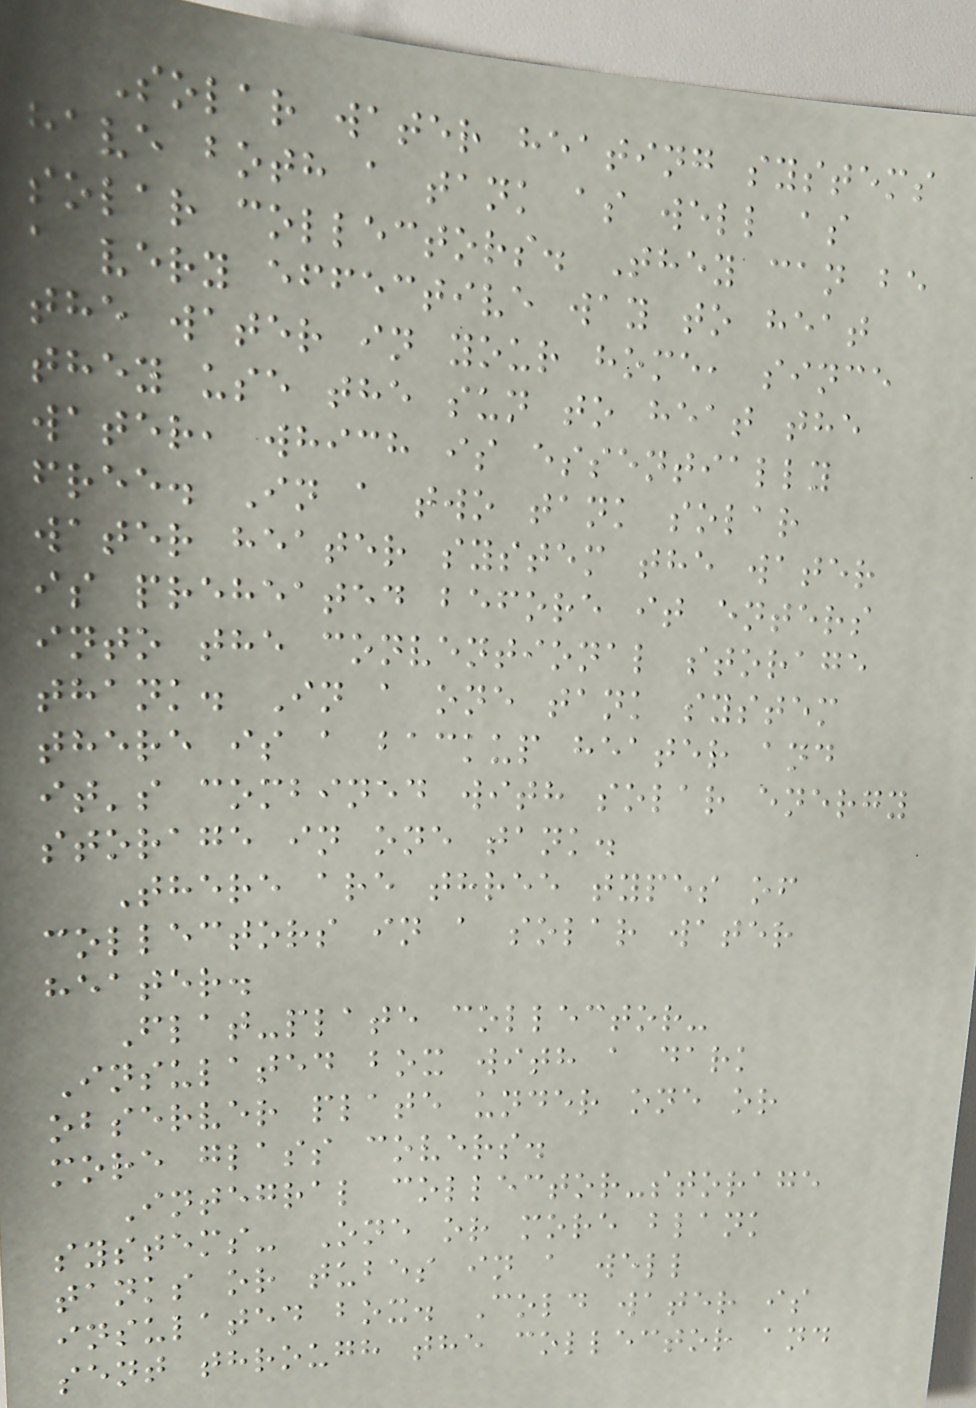Solar water heating systems
have both a tank as well as
solar collectors. They can be
a very effective way to heat
the water in your home, since
they use the sun to heat the
water, which is essentially
free. In a two tank solar
water heater system the water
is preheated before it enters
into the conventional storage
thank. In a one tank system
there is a backup heater and
it's combined with solar energy
storage in one tank.
There are three types of
collectors in a solar water
heater.
Flat-plate collector-
Insulated box with a dark
observer plate under one or
more glass covers.
Integral collector-storage
systems- One or more blank
tanks or tubes in a well
insulated box. Cold water is
sent through the collector and
